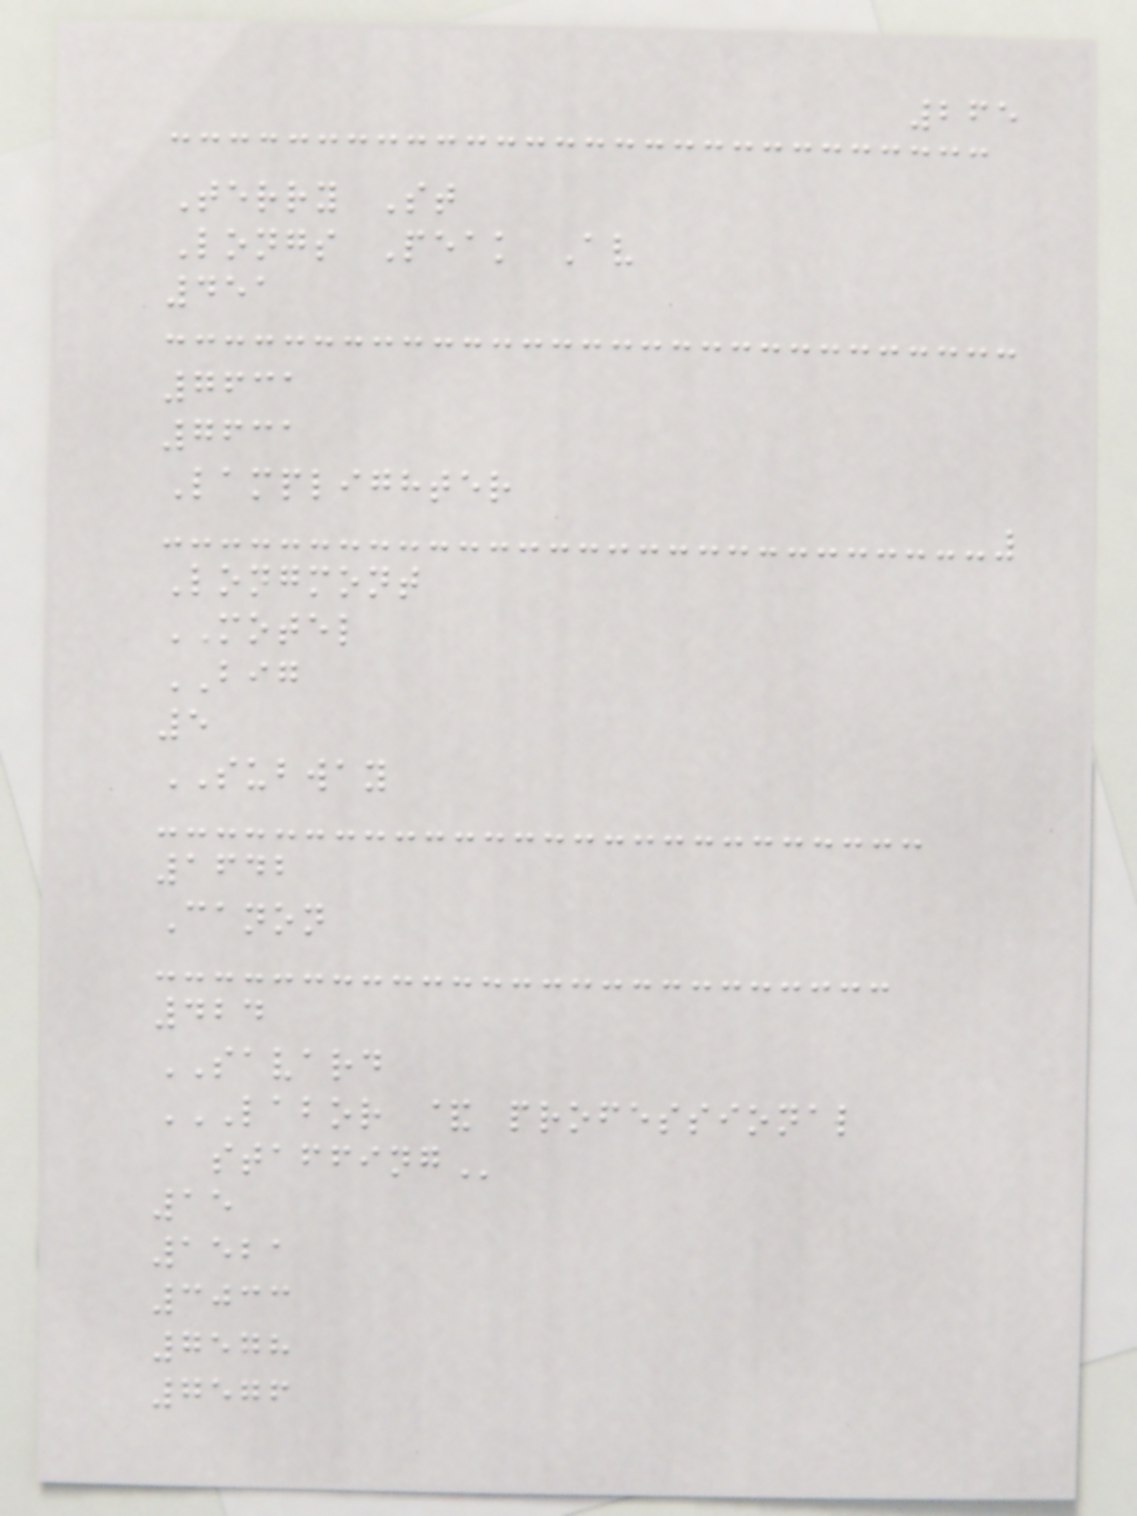265
Terry St
Longs Peak Av
451
7631
7631
Lamplighter
Longmont
MOTEL
BIG
5
SUBWAY
1642
Canon
424
SAVARD
LABOR & PROFESSIONAL
STAFFING
15
1521
3033
7578
7576
